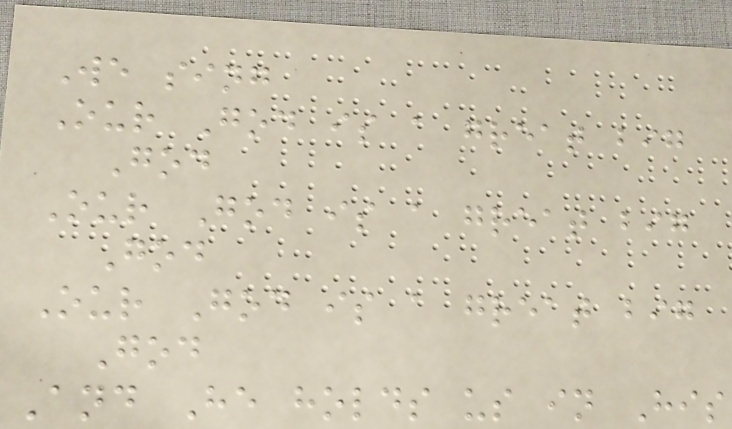We sing
Our God is a great big
God
Our God is a great big
God
Our God is a great big
God
And He holds us in His
